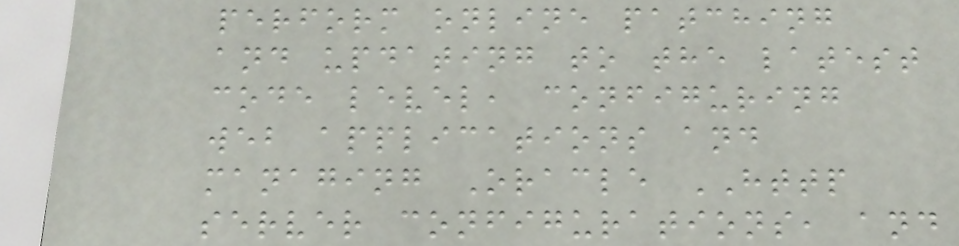perform online patching
and updating to the latest
code level, configuring
web applications and
managing Oracle HTTP
server configurations, and
